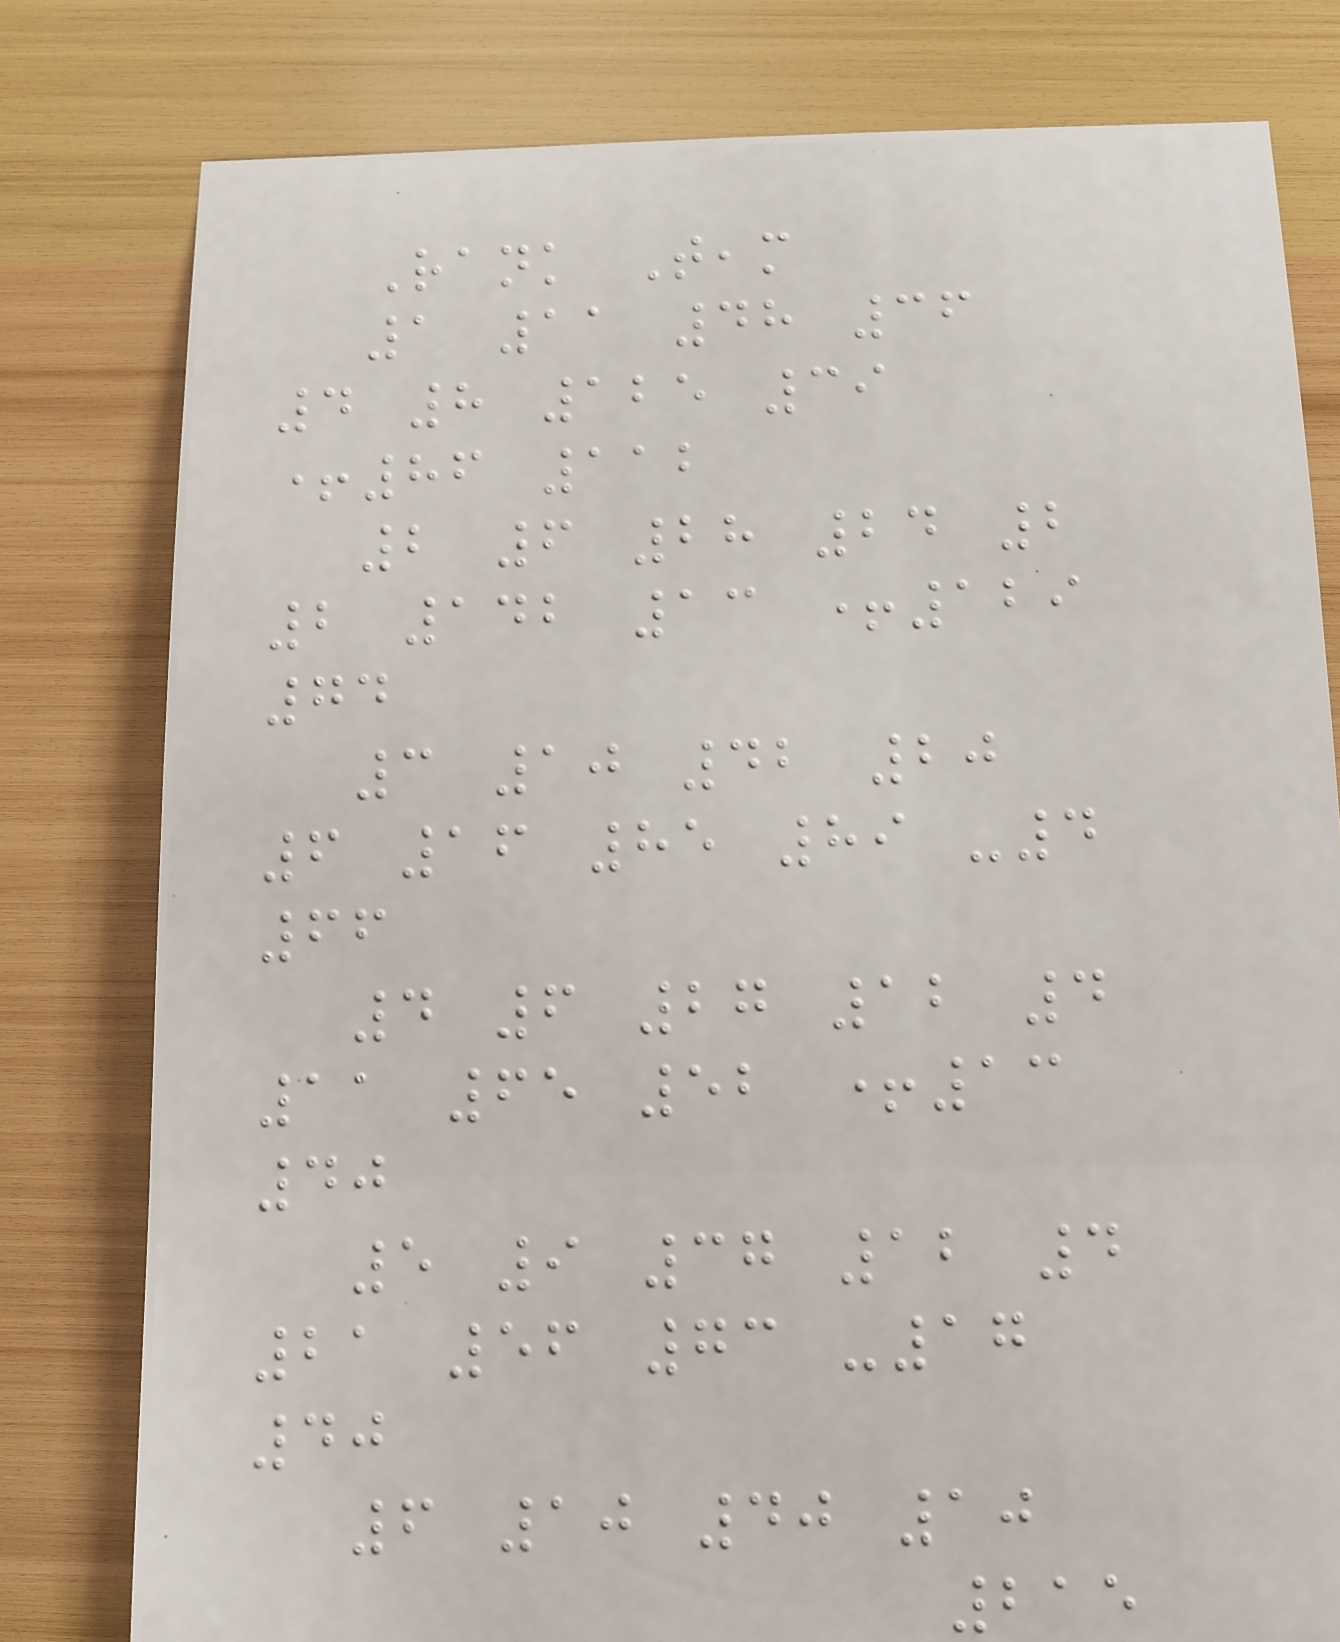Rank Team
1 11 48 36
4 8 125 39
+86 112
2 6 28 24 2
2 142 13 +129
74
3 10 42 20
6 16 85 89 -4
66
4 6 27 12 4
11 65 52 +13
40
5 9 37 12 4
21 56 73 -17
40
6 10 40 10
215
